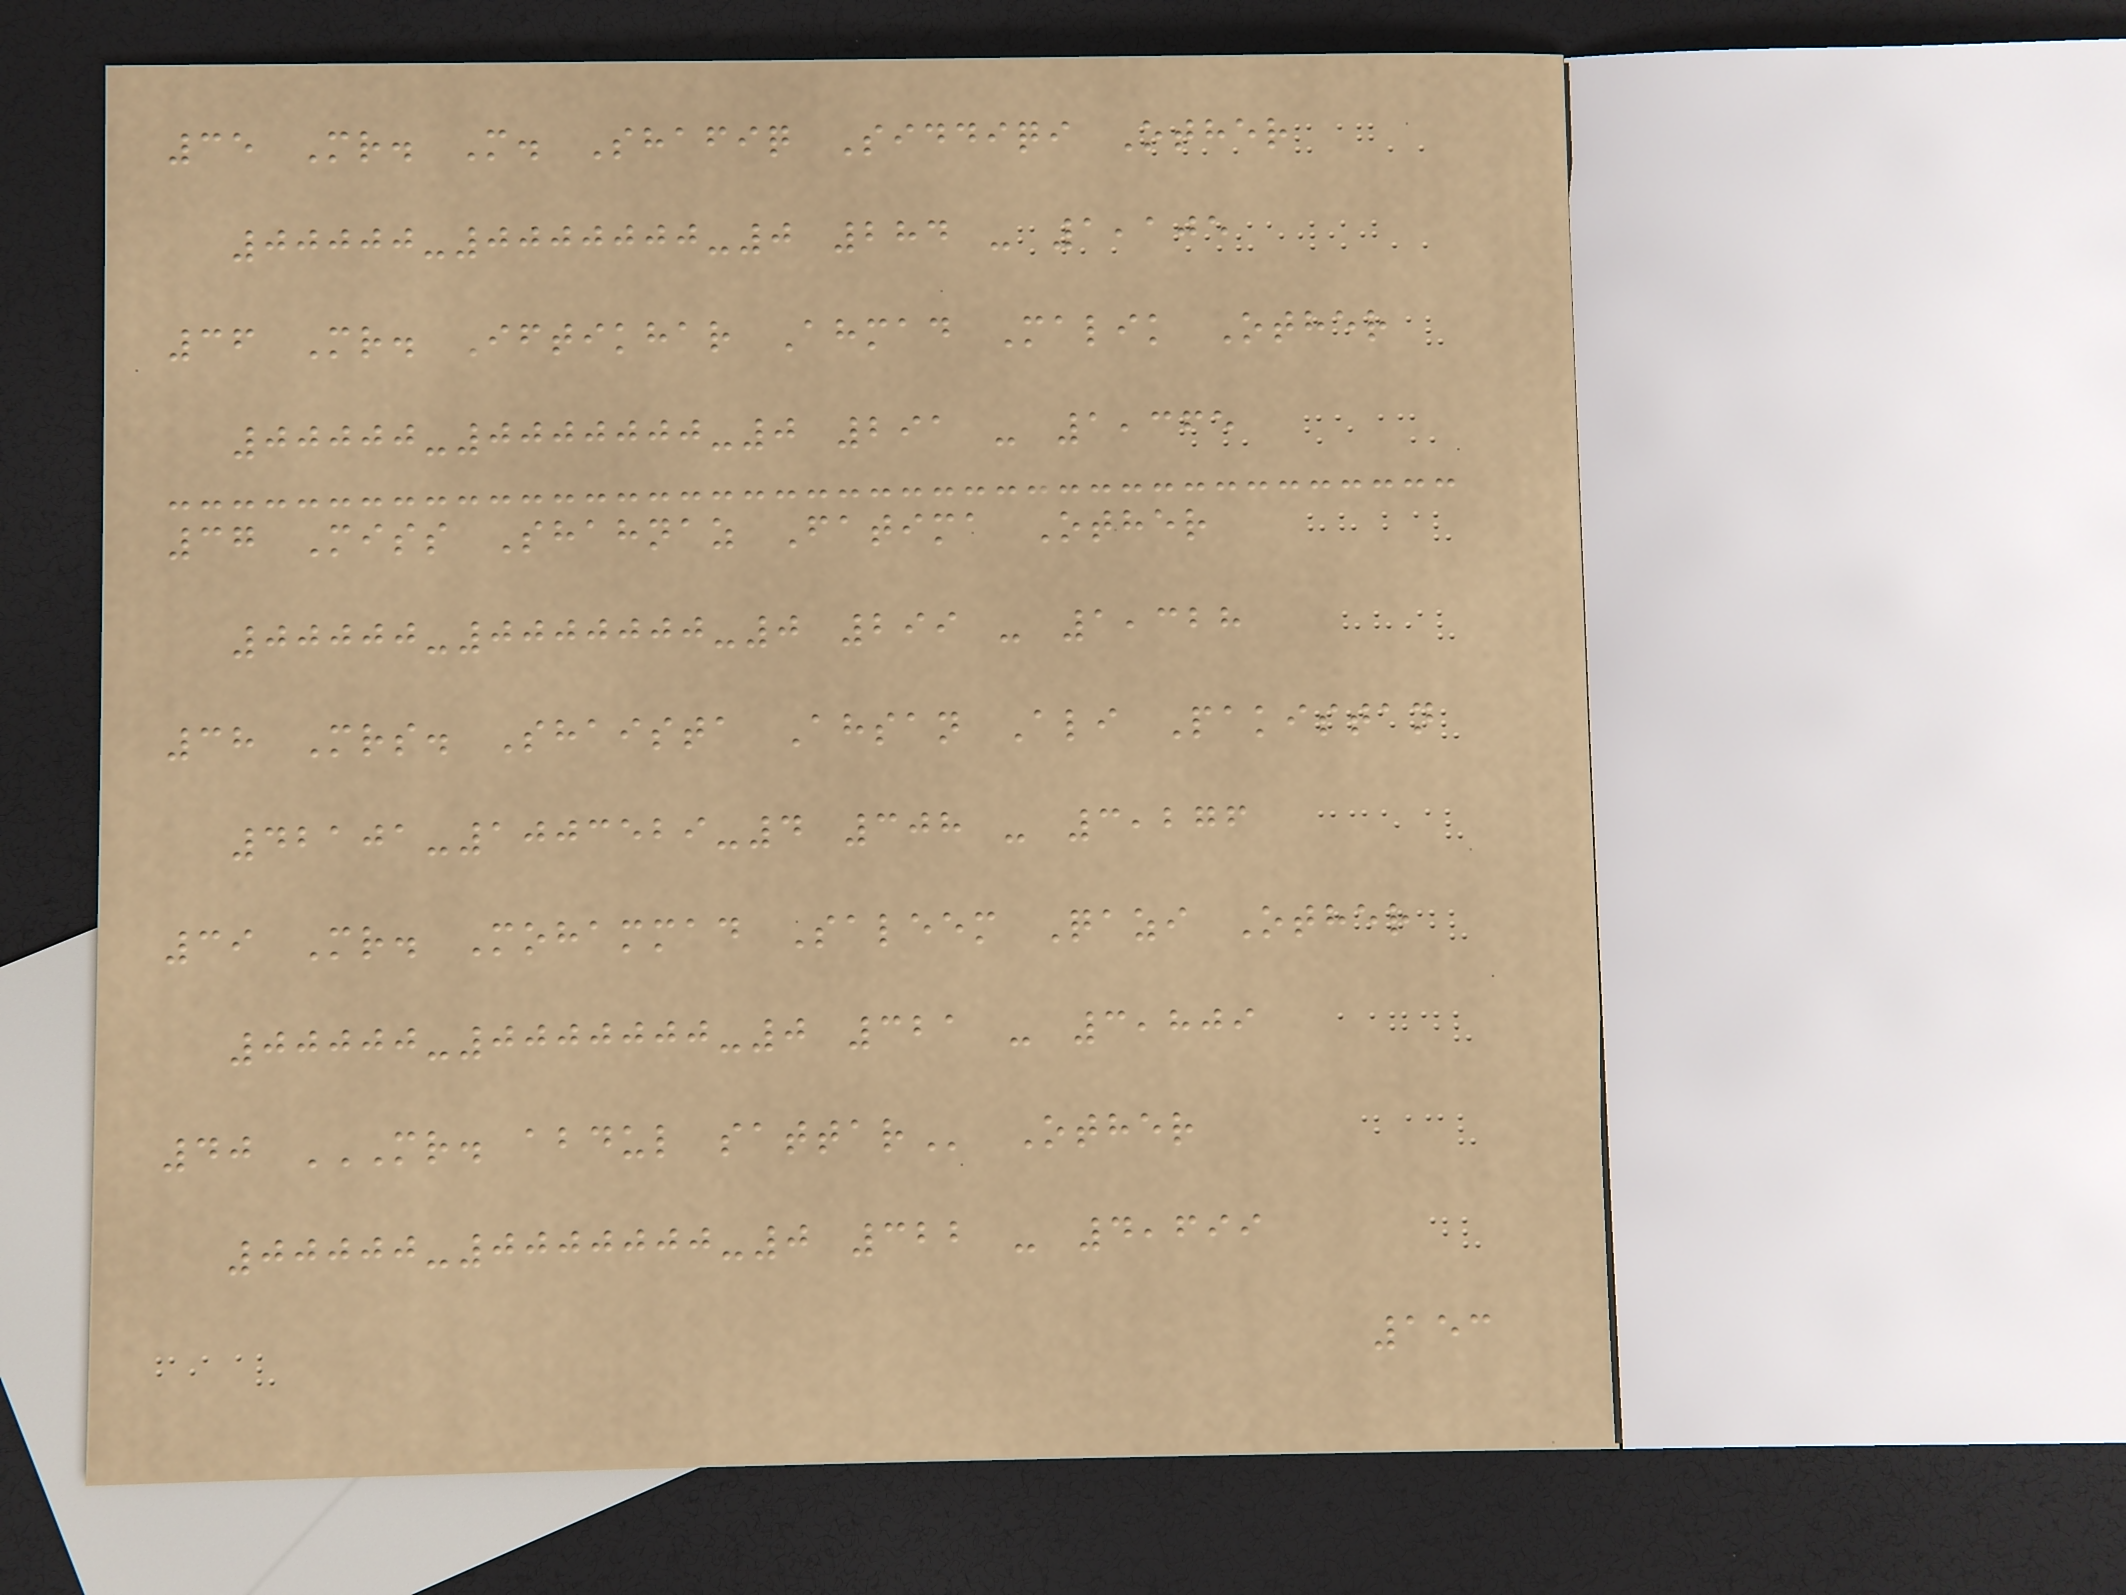35 Mr. M. Shafiq Siddiqi Other
00000-0000000-0 284 - 1,105
36 Mr. Iftikhar Ahmad Malik Other
00000-0000000-0 291 - 1,365
37 Miss Shahnaz Fatima Other
00000-0000000-0 299 - 1,328
38 Mrs. Shaista Ahsan Ali Pakistan
42101-1003529-4 308 - 3,276
39 Mr. Mohammad Saleem Qazi Other
00000-0000000-0 321 - 3,809
40 MR. ABDUL SATTAR Other
00000-0000000-0 322 - 4,699
153
